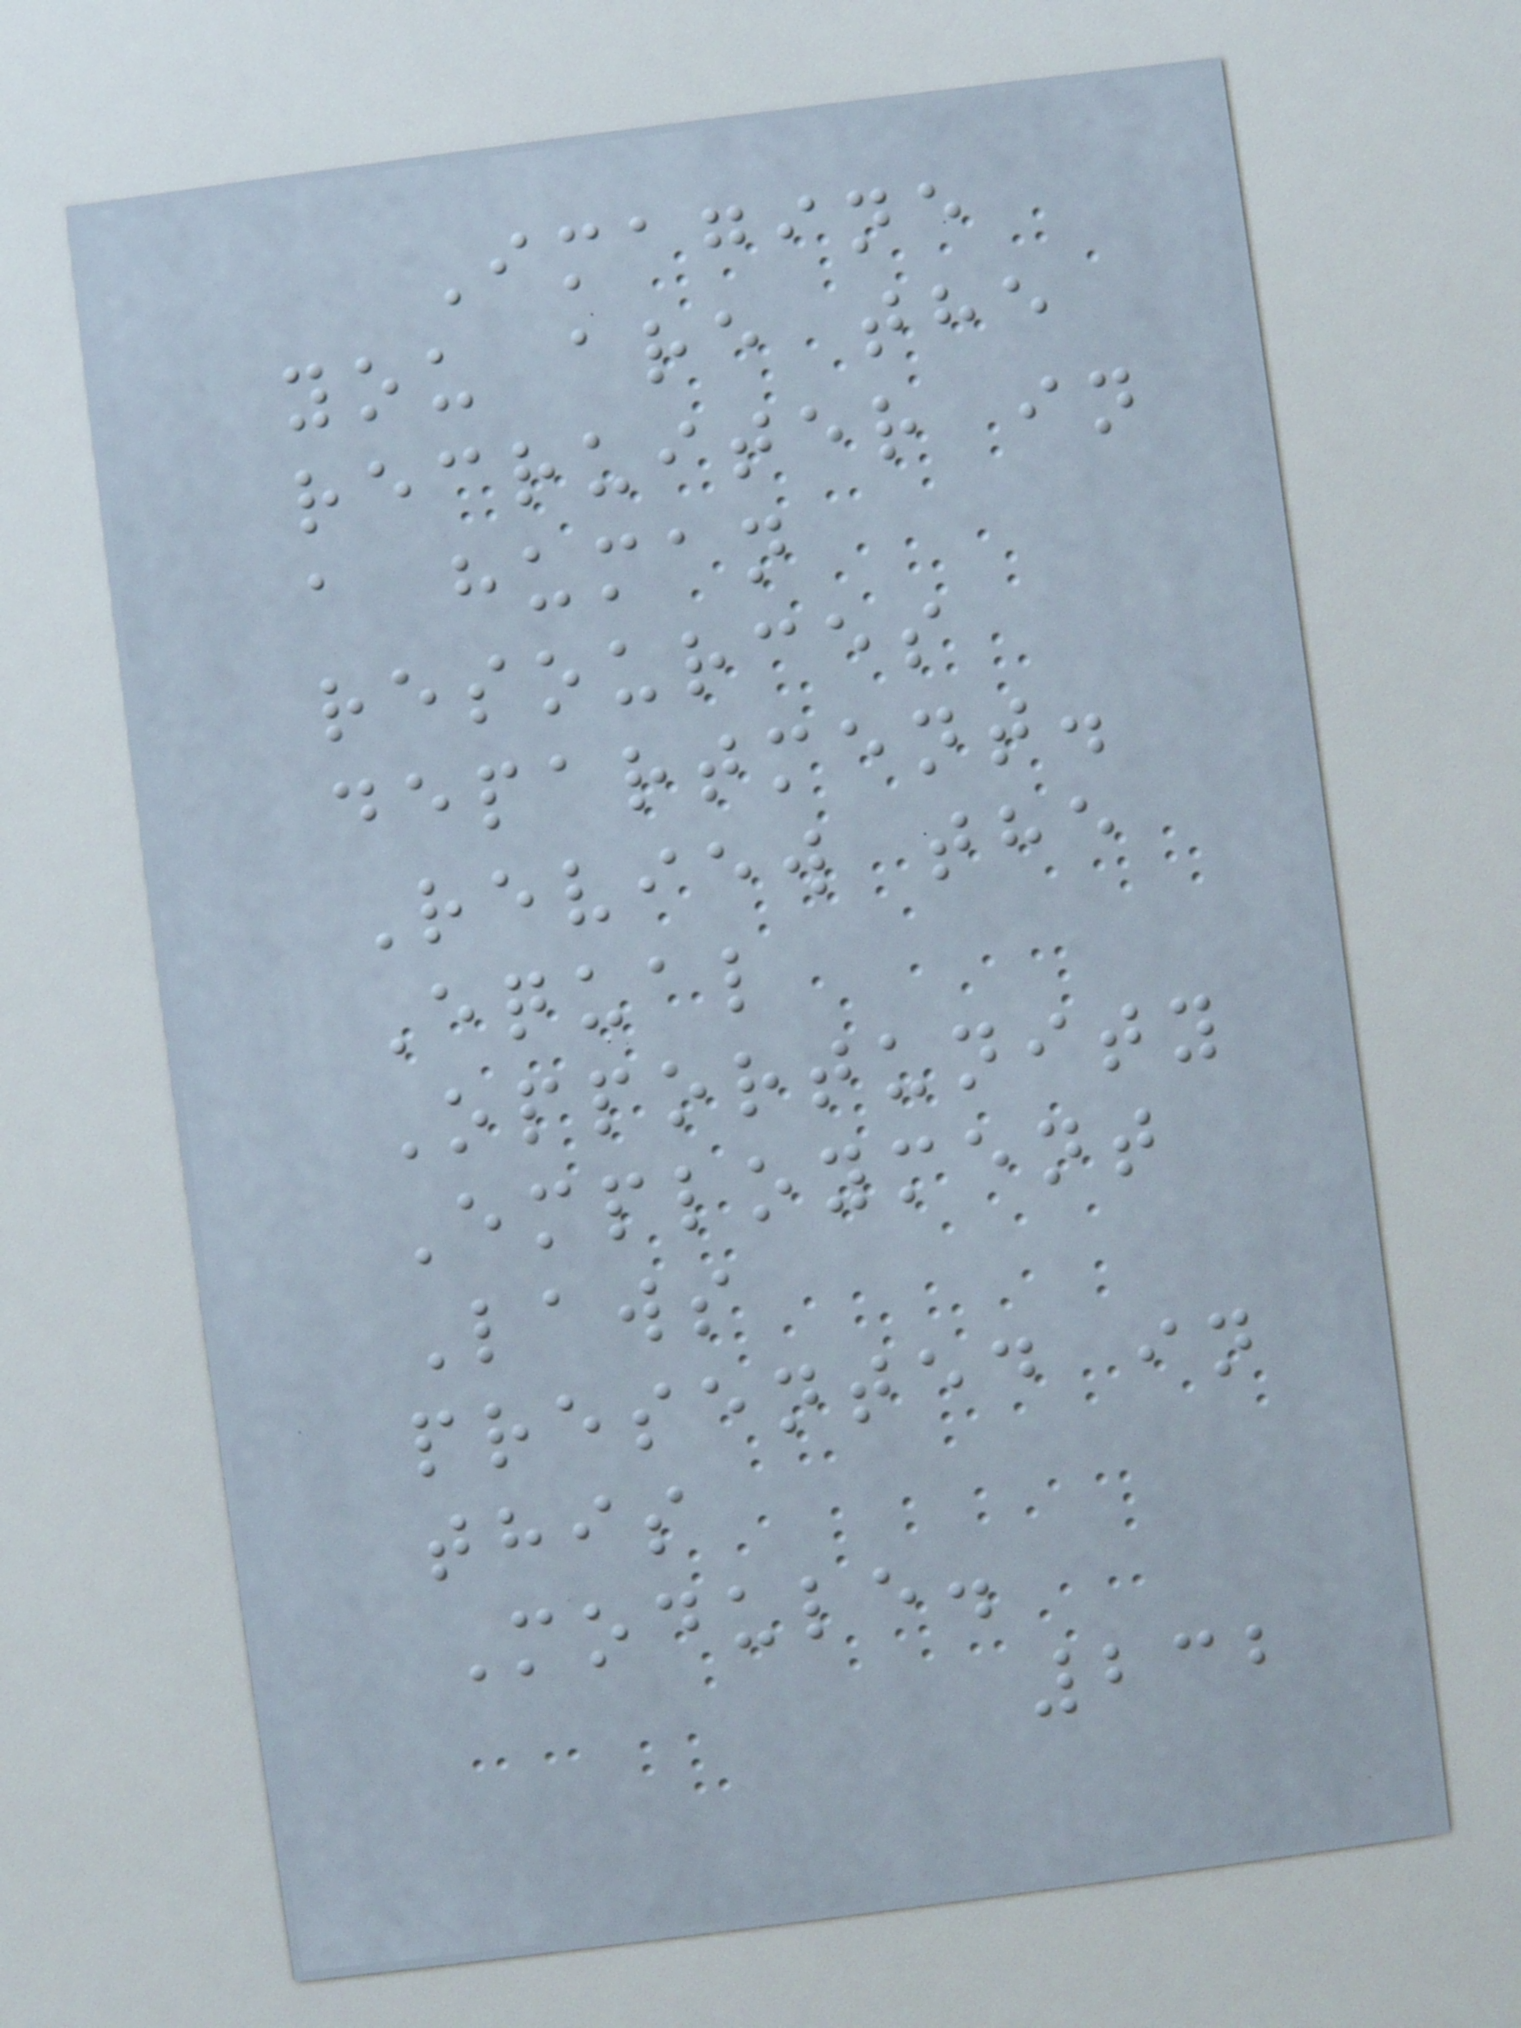Imagine
you are the
recruiter in
a human
resources
department.
Review the
Equal
Opportunity
Employment
Laws
presented in
this
Module.
232
